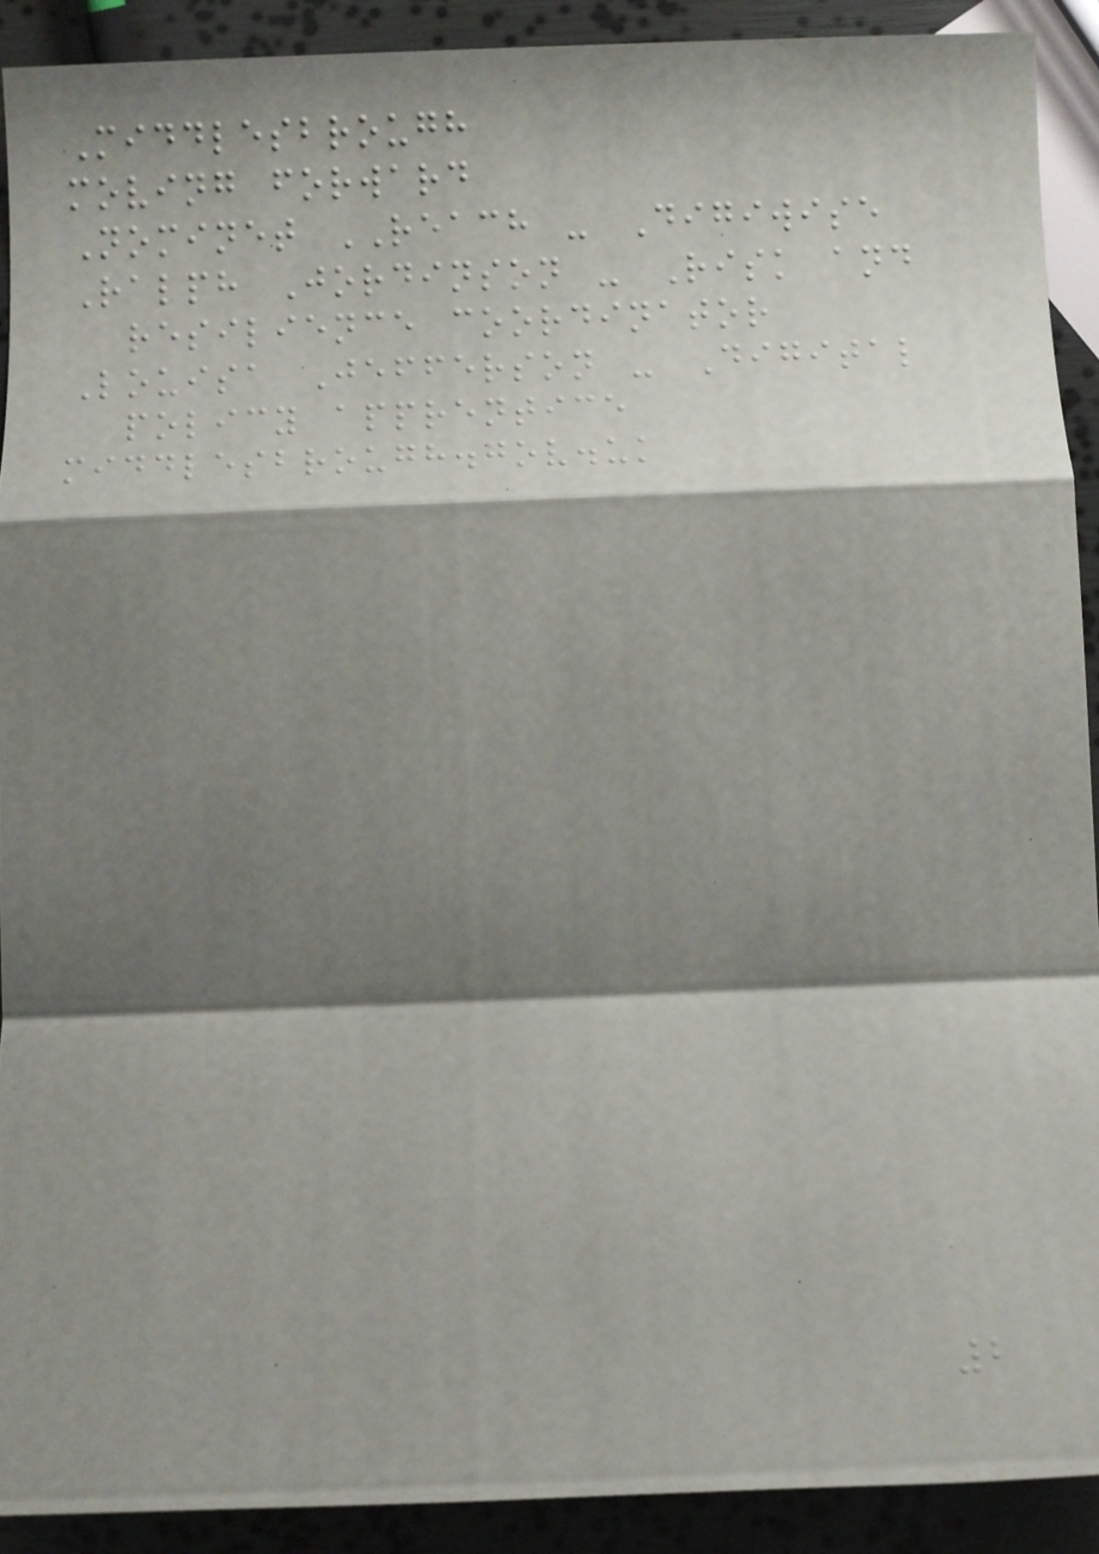Middlesbrough
moving forward
Nominet REACH - Digiwise
Ralph Jordinson - Risk and
resilience coordinator
Louisa Jefferson - Digital
policy apprentice
middlesbrough.gov.uk
2
